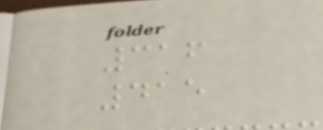316
415
